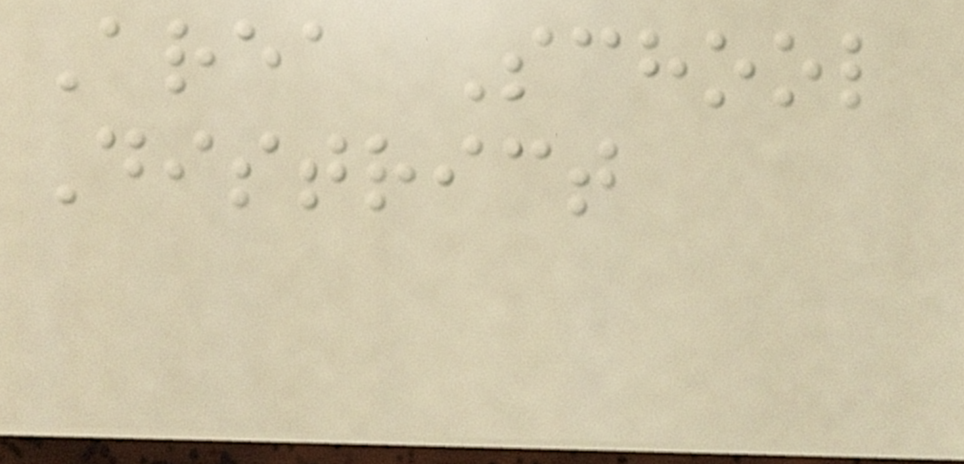Area School
District
